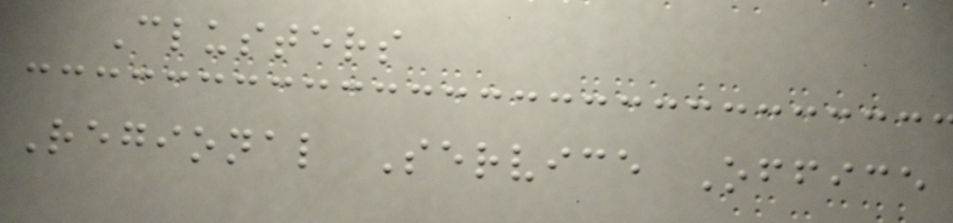Clusters
Regional Service Office
